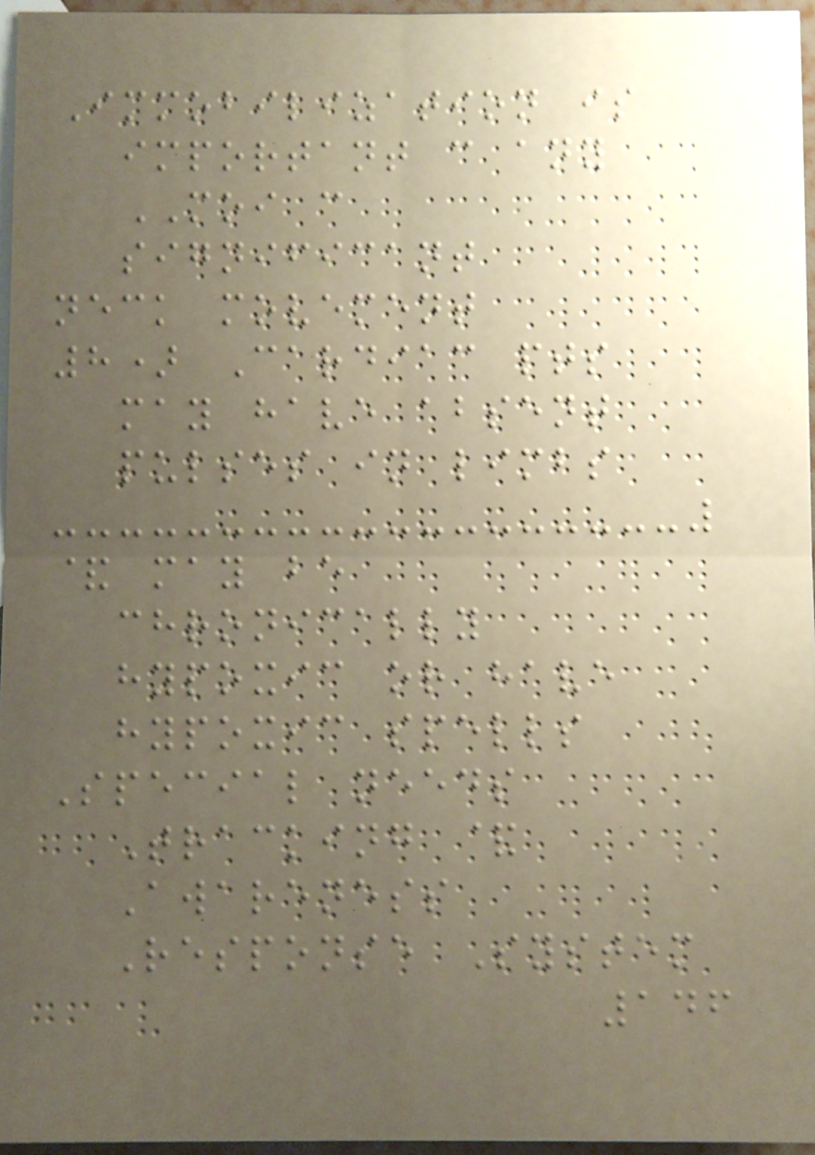Immobilization is
important c any
MOI c
significant
neck movement
8) Cardiac pts
may have absent
pulses in limbs
& may be
chronically
hypoxic or have
hypoxic spells
Special needs
Tracking &
Awareness
Response System
146
